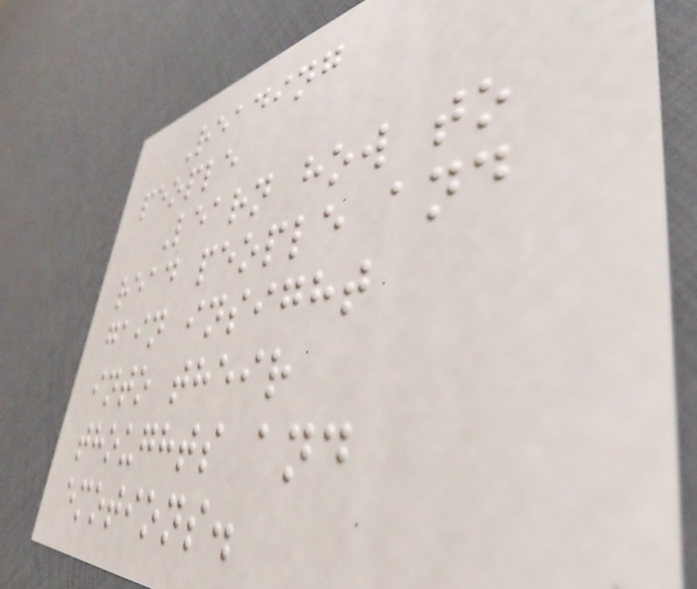Reading
people
Learn how to
read people and
gain insight
into their
thoughts and
emotions.
